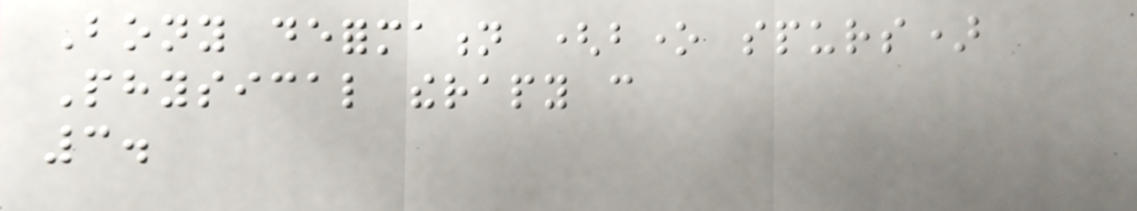Bony deformation (bone spurs)
Physical therapy can
3.
